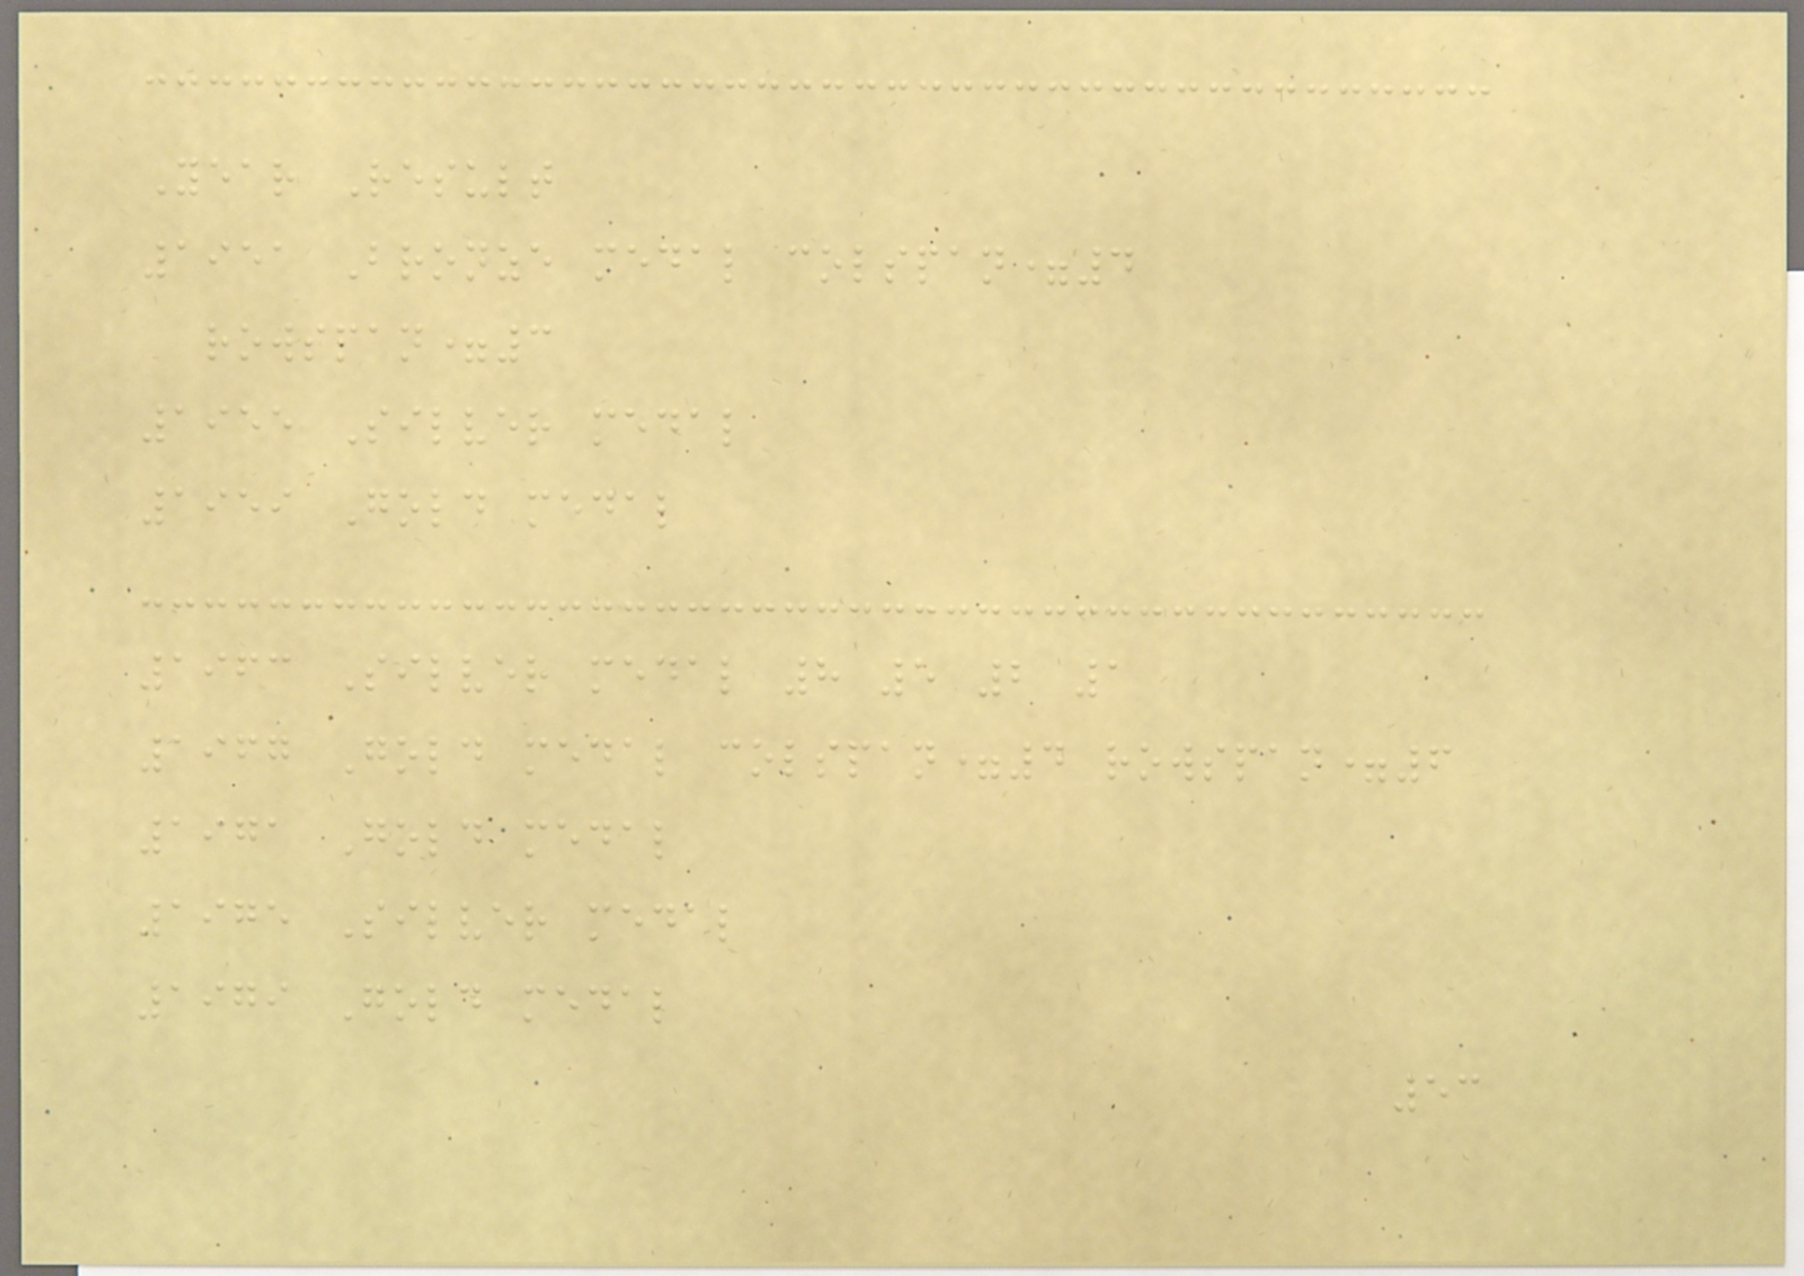Year Result
1951 Bronze medal colspan=4
rowspan=3
1955 Silver medal
1959 Gold medal
1963 Silver medal 8 5 2 1
1967 Gold medal colspan=4 rowspan=6
1971 Gold medal
1975 Silver medal
1979 Gold medal
53
